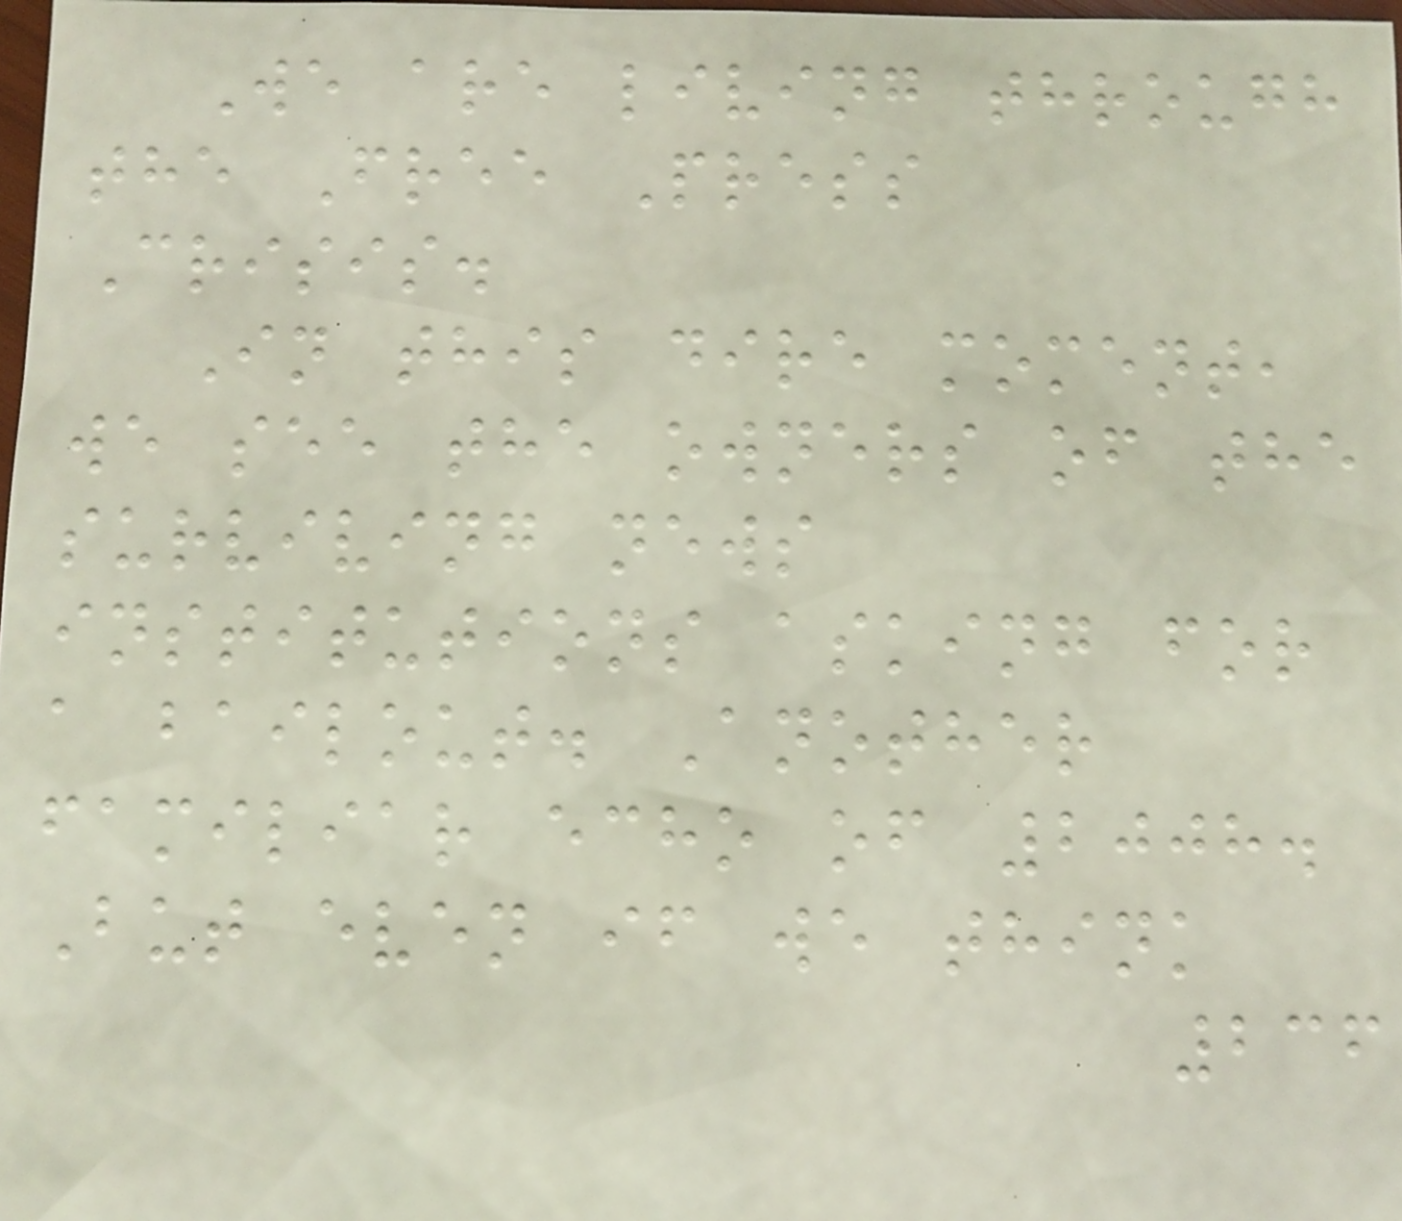We are living through
the Free Press
Crisis.
In this dire moment,
we see the owners of the
surviving news
institutions asking for
a bailout. Another
familiar echo of 2008.
But even if we think
236
